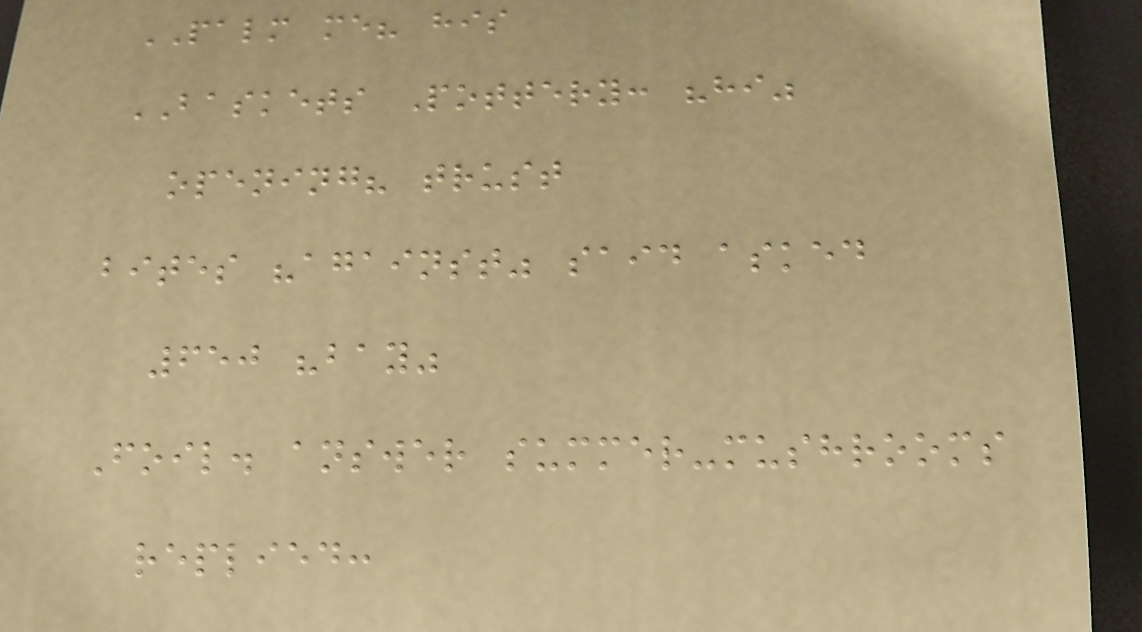PALM me? his
BASKETS Pottery: "hi"
opening? trust
bites "against" said asked
650 "bay"
Foil. answer summer-mushrooms
replied:
